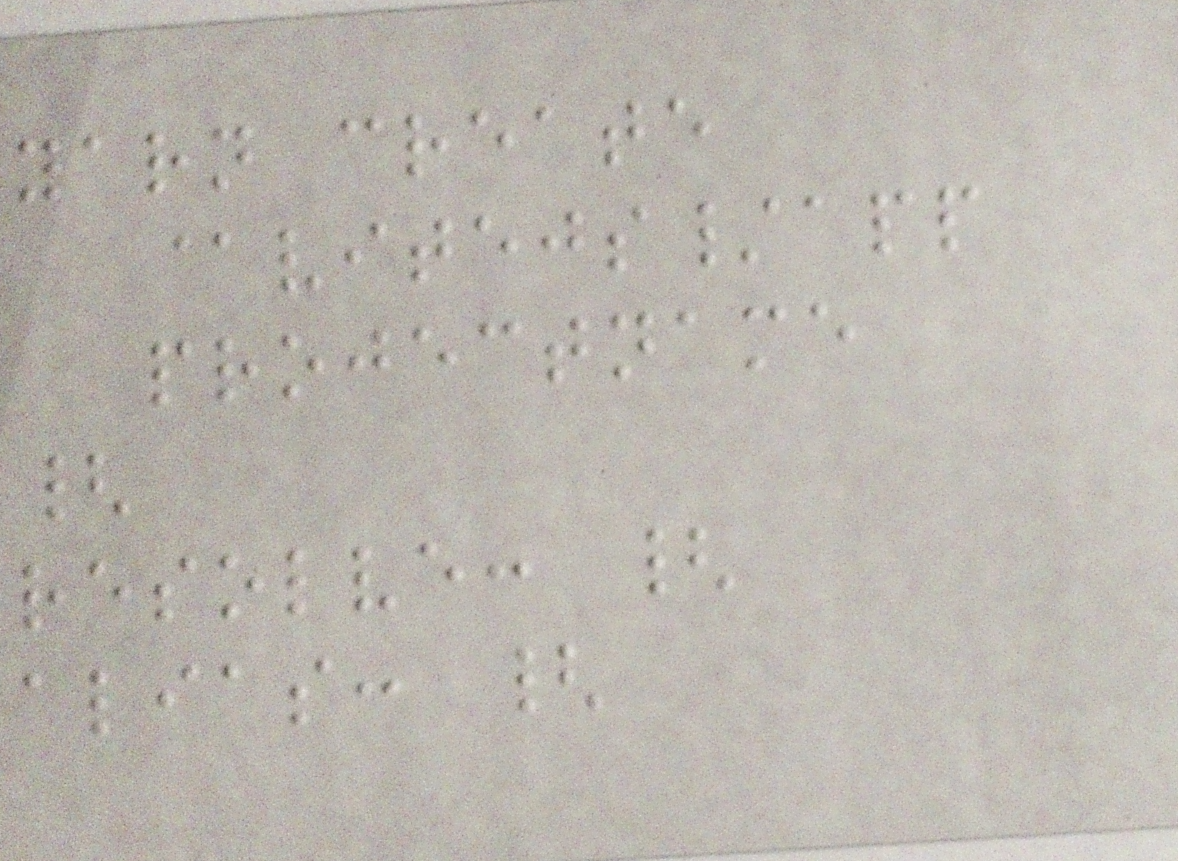yarn create
@vitejs/app
projectname
{
resolve: {
alias: {
